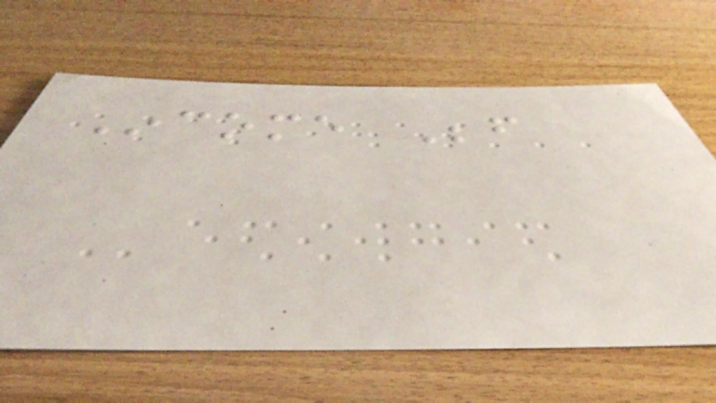Income Before
